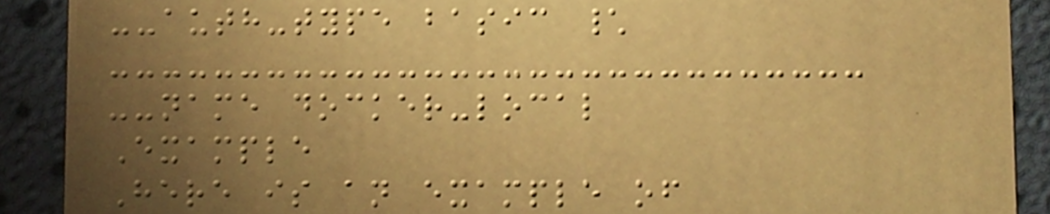--auth-type basic \
--name docker-local
Example
Here is an example of
